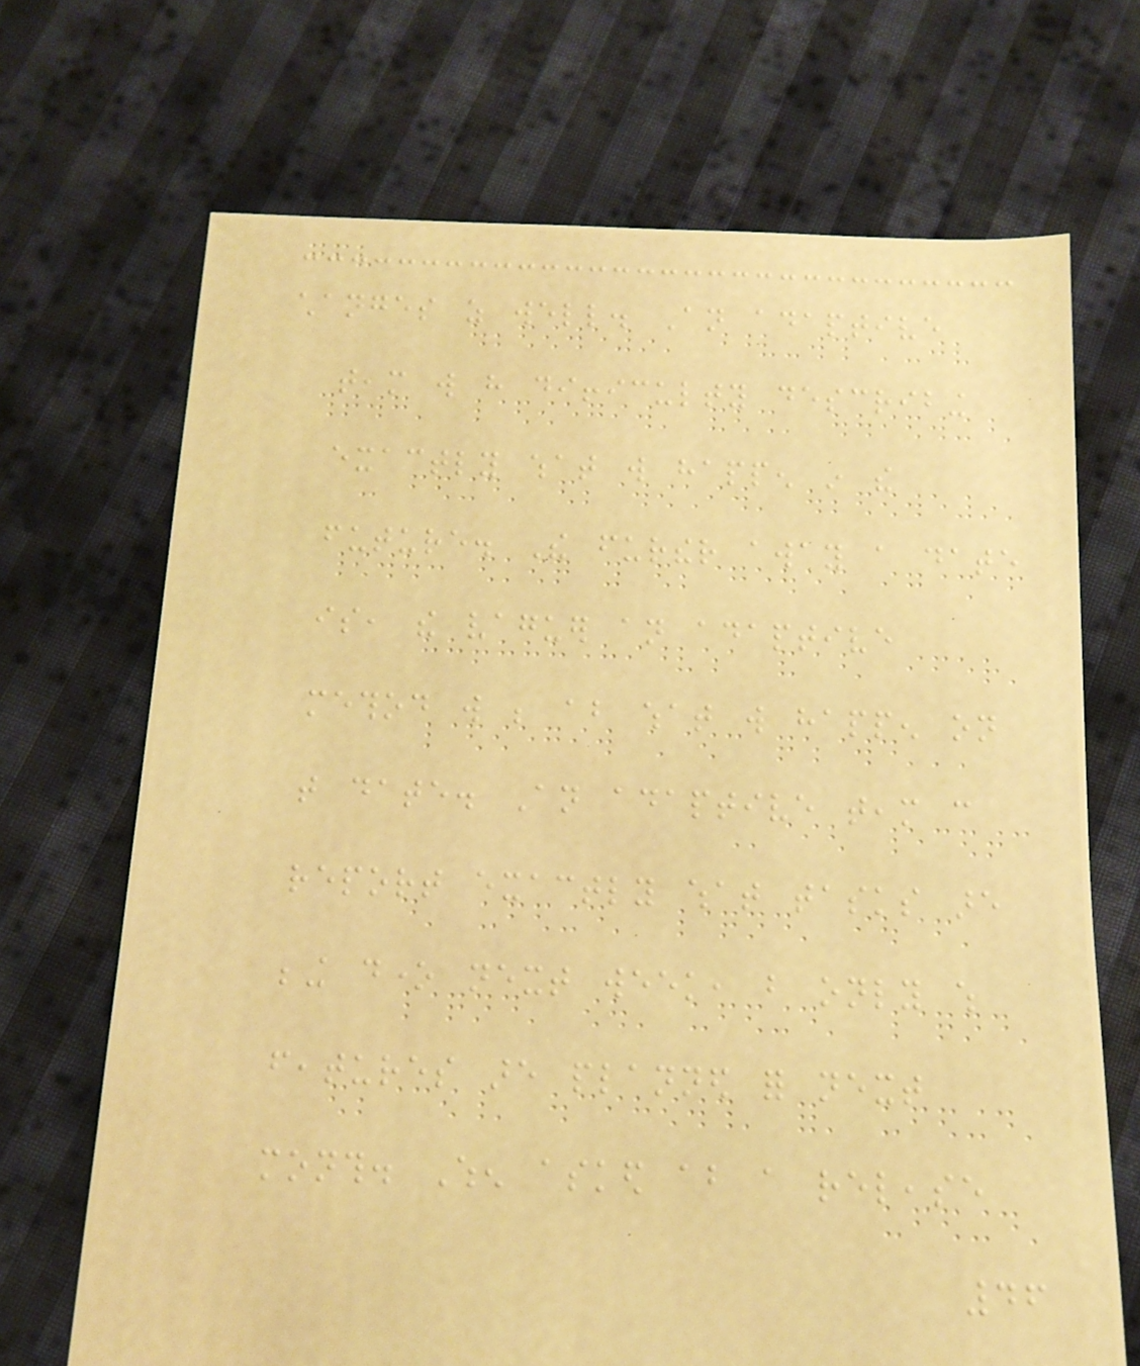changes as well. An adaptive
team will have difficulty describing
exactly what will happen in the
future. The further away a date
is, the vaguer an adaptive
method will be about what will happen on
that date. An adaptive team can
report exactly what tasks are
being done next week, but only which
features are planned for next
month. When asked about a release
46
